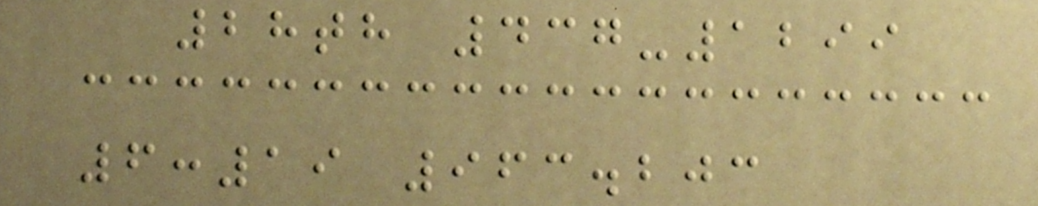28th 437-1299
6:19 963.203
